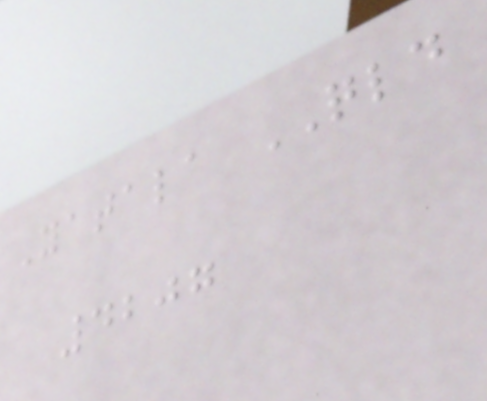Yatala QLD
4207
